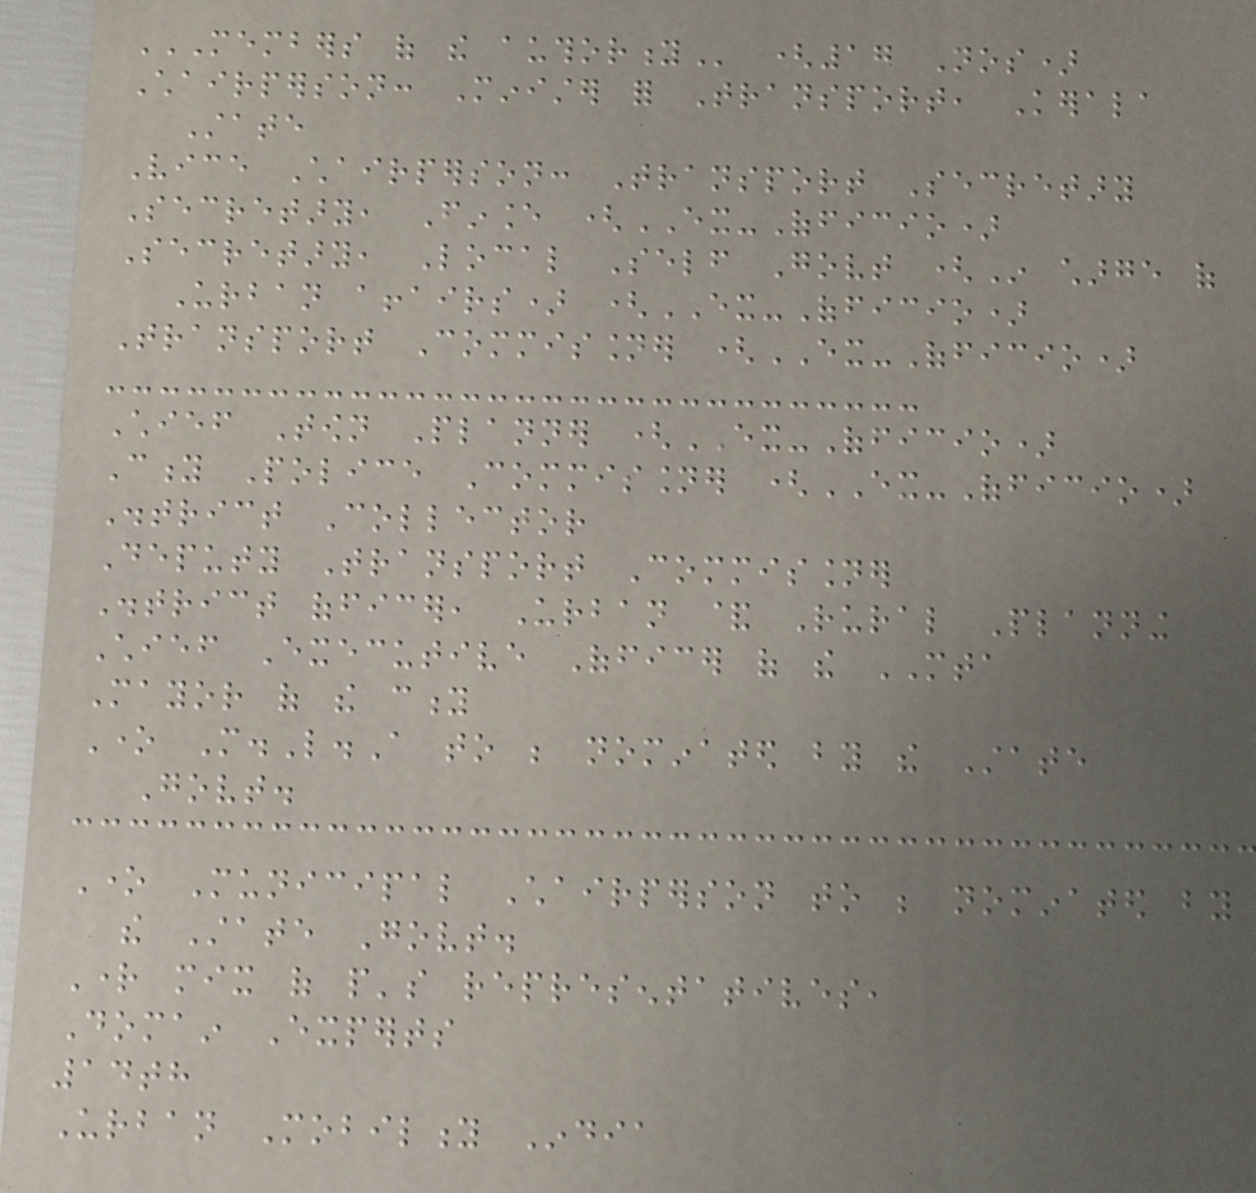MEMBERS OF THE AUTHORITY (17 Nos)
Chairperson: Minister for Transport, Kerala
State
Vice Chairperson: Transport Secretary
Secretary, Finance (EX-Officio)
Secretary, Local Self Govt (In charge of
Urban affairs) (EX-Officio)
Transport Commissioner (EX-Officio)
Chief Town Planner (EX-Officio)
City Police Commissioner (EX-Officio)
District Collector
Deputy Transport Commissioner
District officer, Urban & Rural Planning
Chief Executive Officer of the MTA
Mayor of the city
One M.L.A to be nominated by the State
Govt.
One Municipal Chairperson to be nominated by
the State Govt.
Right mix of people's representatives,
Domain Experts
14th
Urban Mobility India
